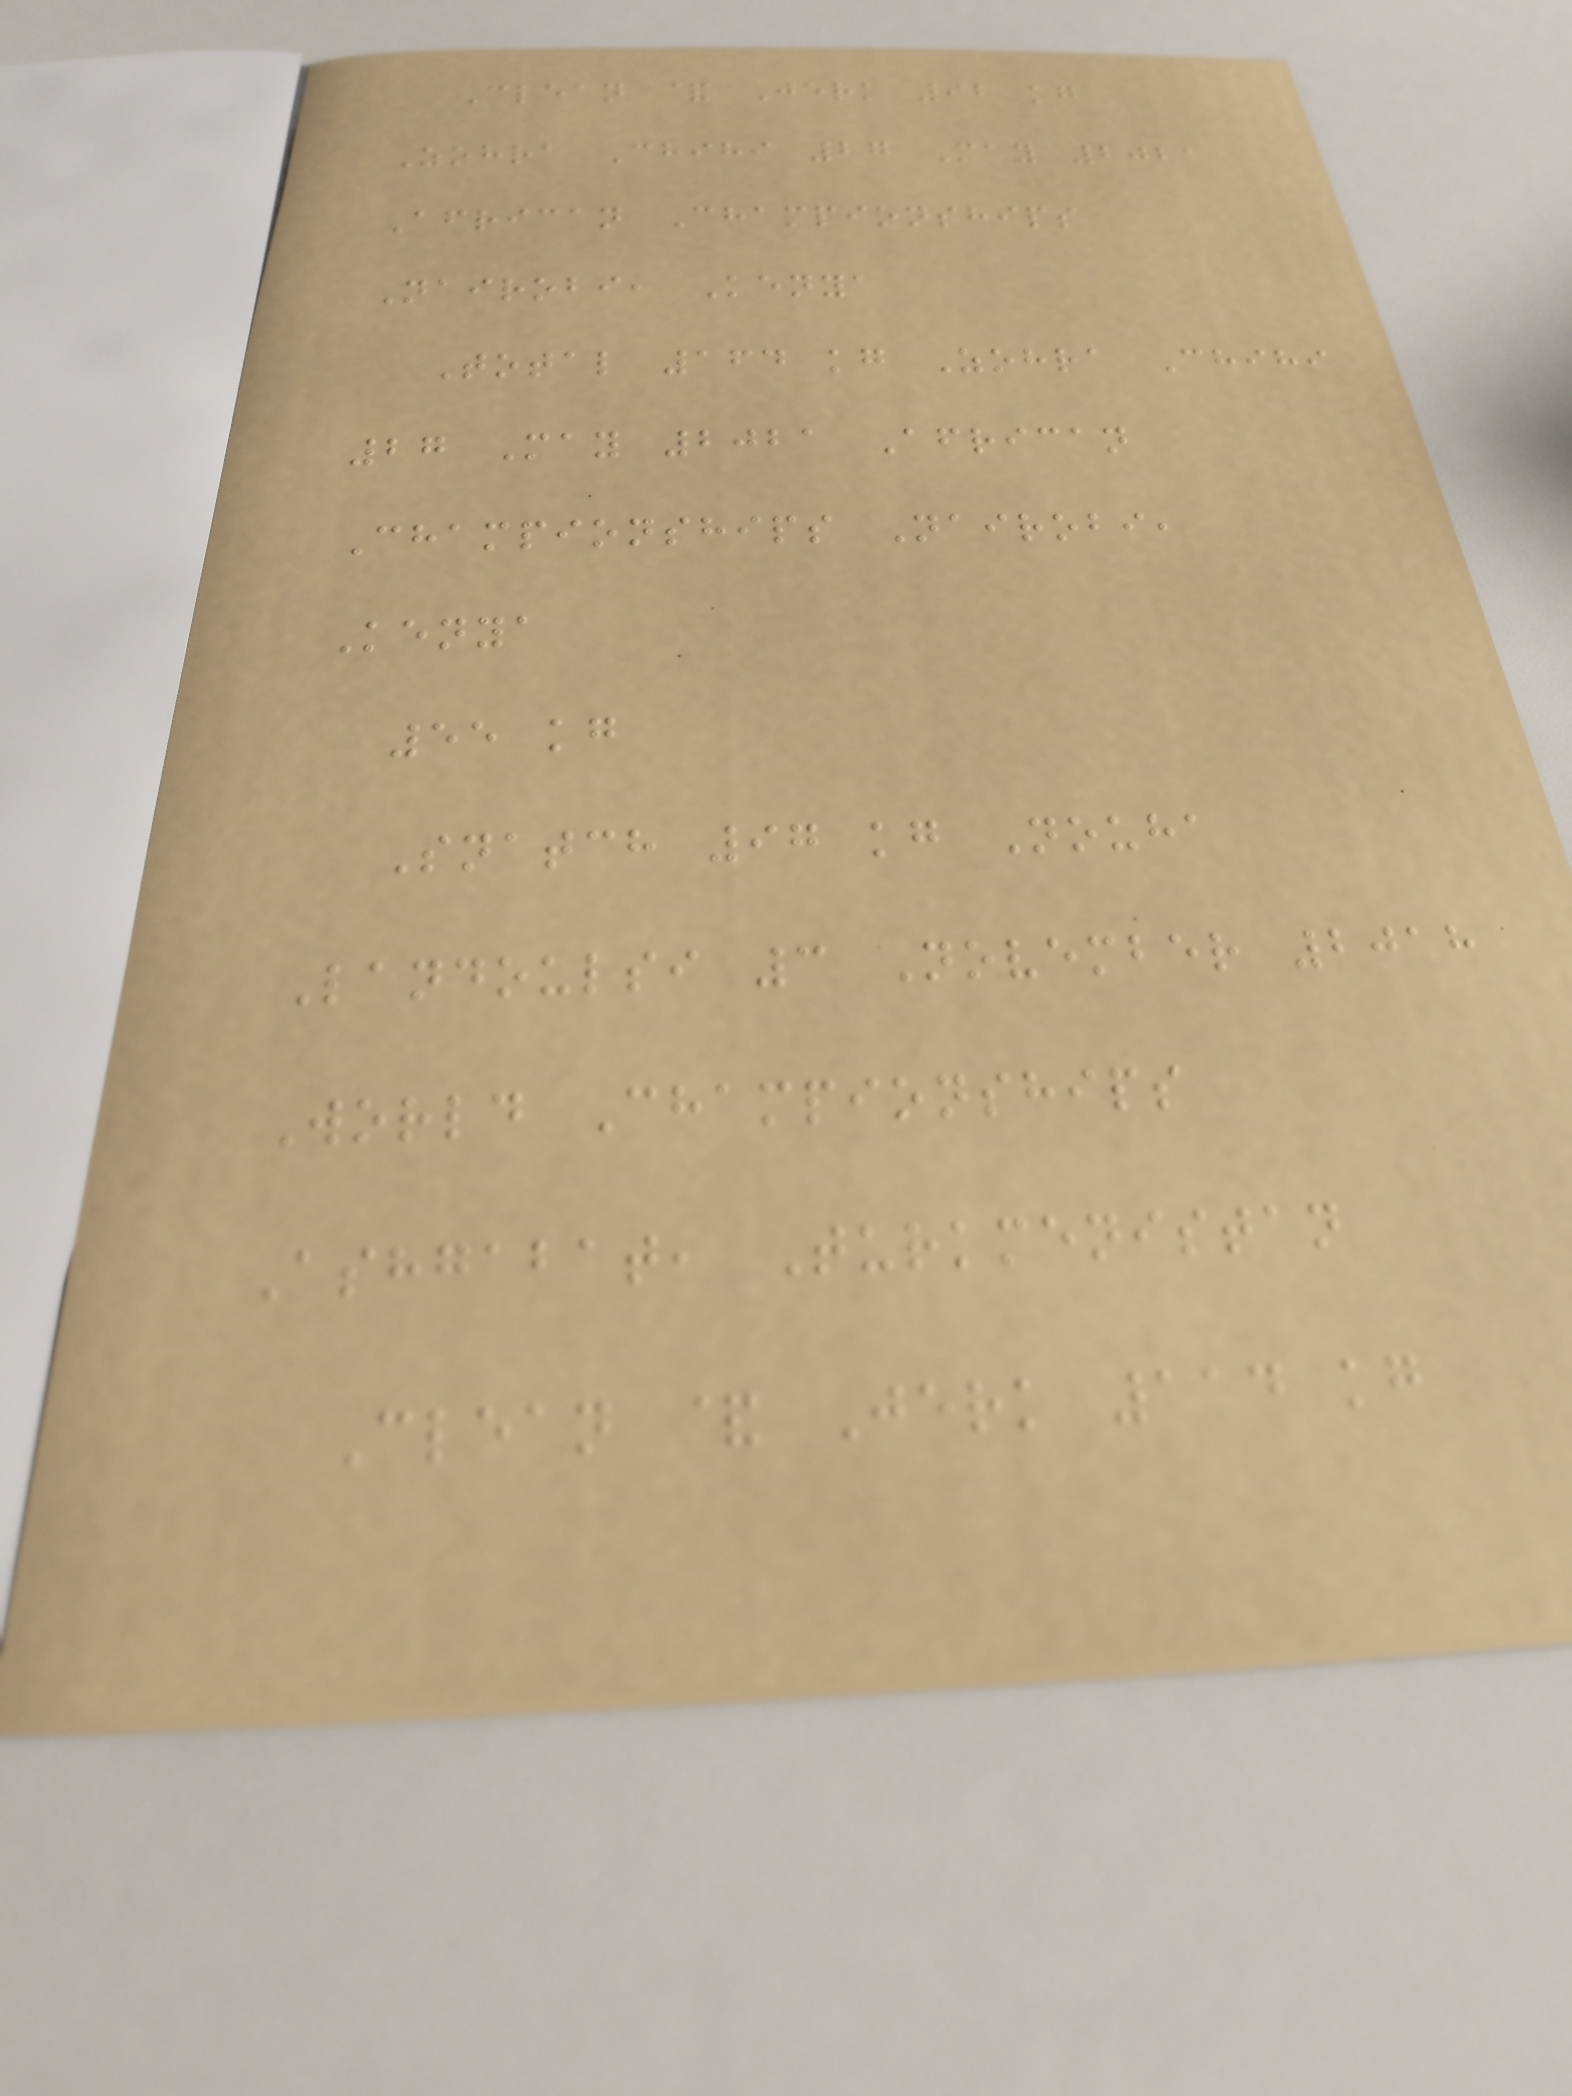Clean & Jerk 92 kg
Zohra Chihi 27 May 2021
African Championships
Nairobi, Kenya
Total 164 kg Zohra Chihi
27 May 2021 African
Championships Nairobi,
Kenya
55 kg
Snatch 97 kg Nouha
Landoulsi 3 November 2018
World Championships
Ashgabat, Turkmenistan
Clean & Jerk 114 kg
